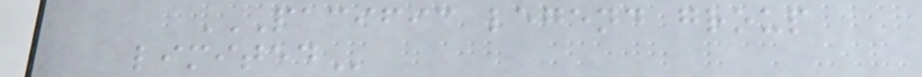PACIFIC LEGEND GROUP
LIMITED
